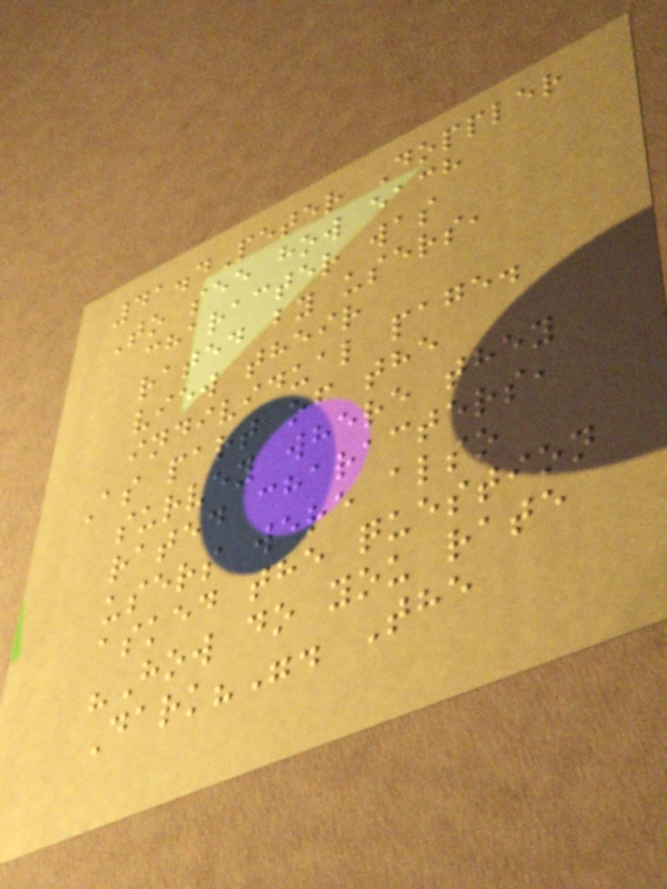41.4Peter Doppler
To see how each
character was
rated by users,
view their
individual page.
As part of the
survey where they
rated characters,
users were also
asked the question
"How do you rate
Dark?". The
